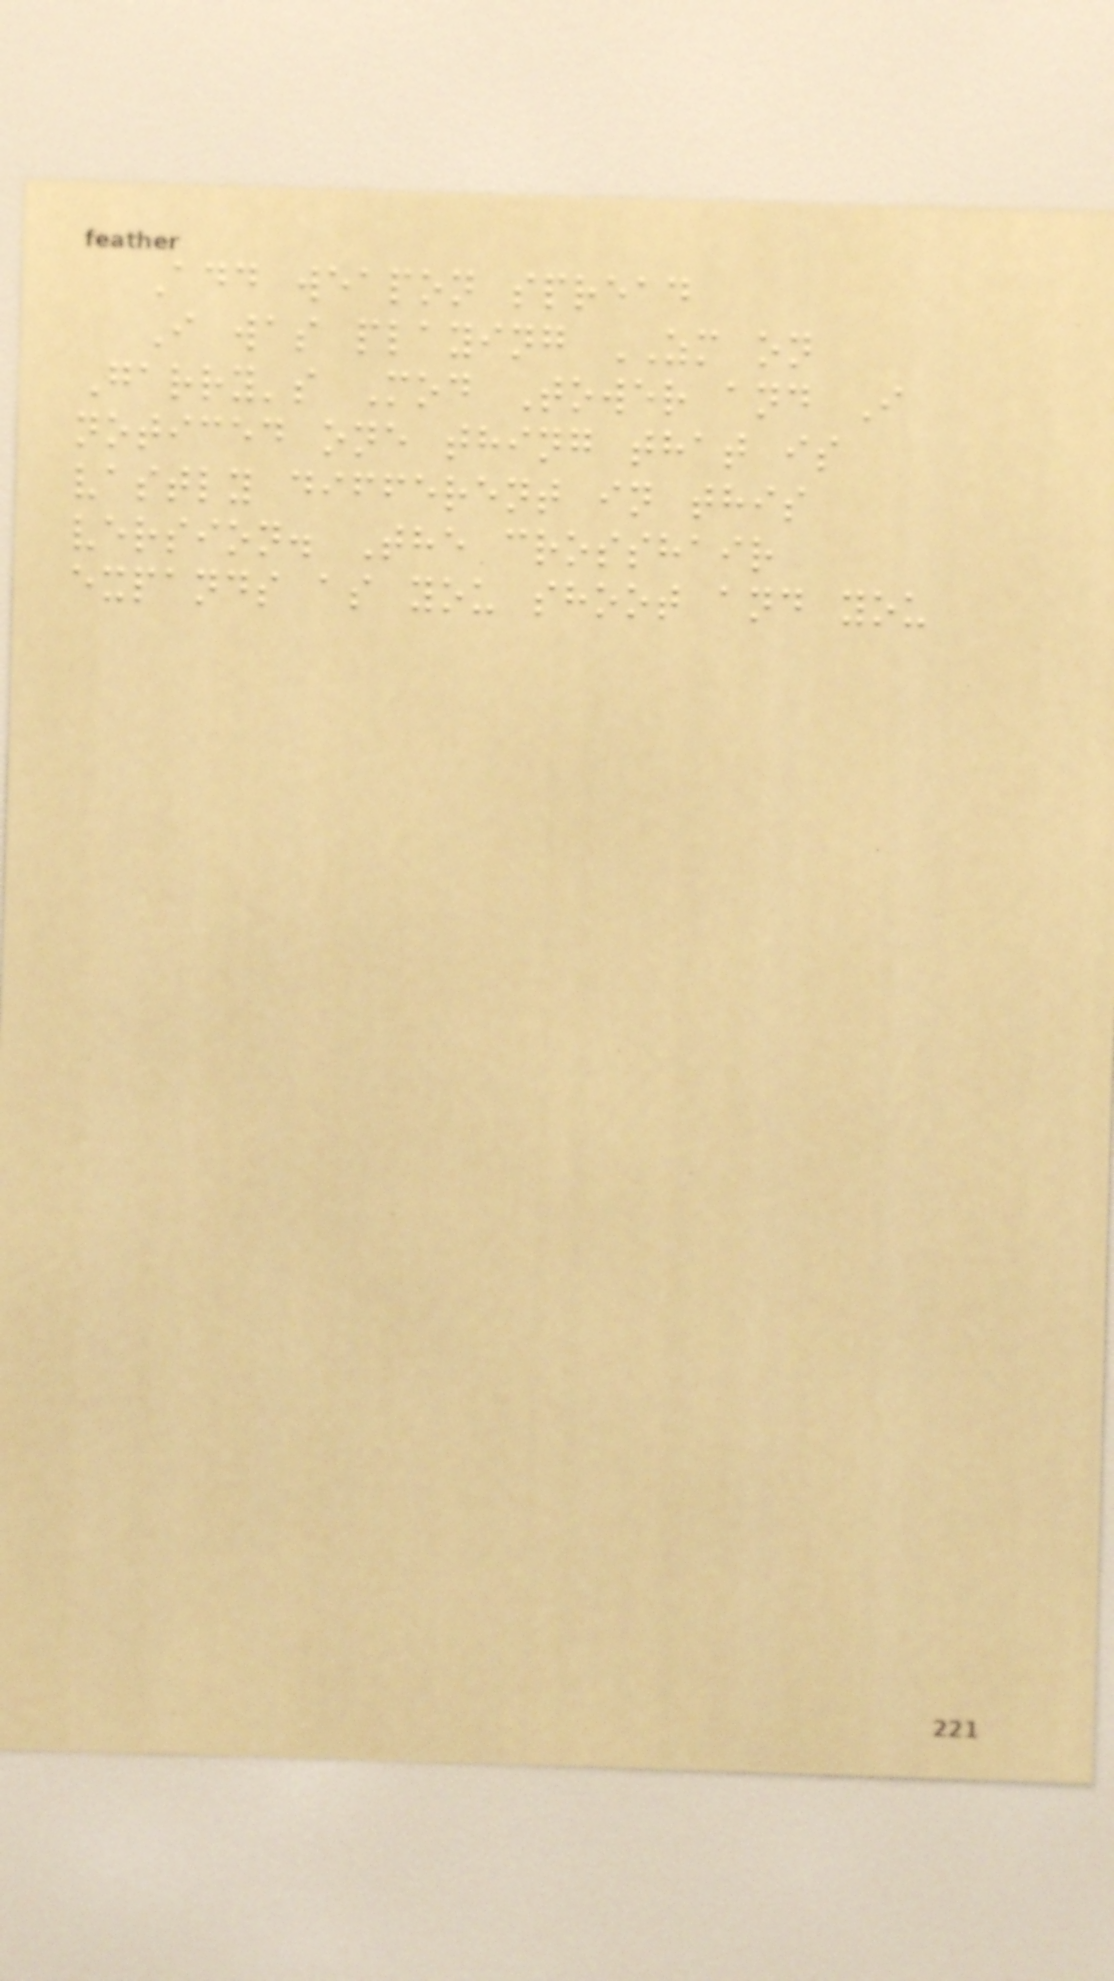Add weapon spread
I was playing ZM on
Garry's Mod Tower and I
noticed one thing that is
vastly different in this
version. The crosshair
expands as you shoot and you
